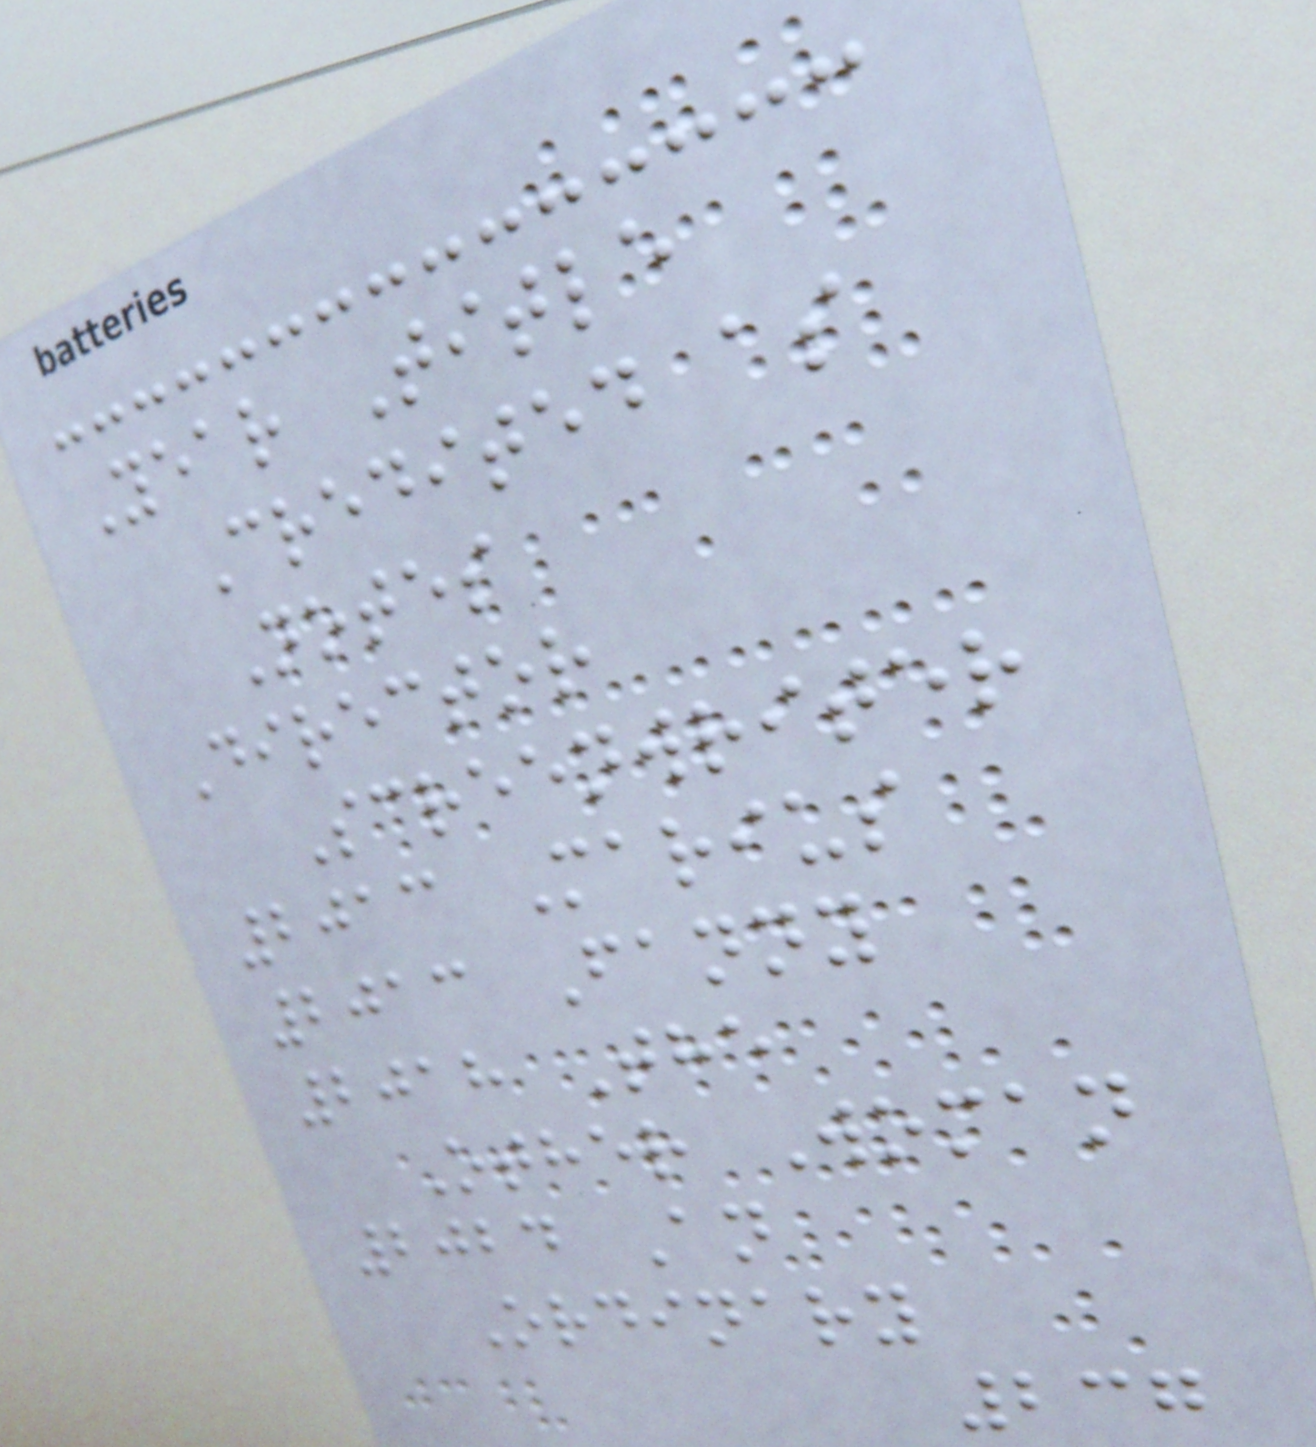Year Title
Credited as
Notes
Director
Screenwriter
2013 Marius
2013 Fanny
2018 The
Other Woman
2024 An
Ordinary
237
